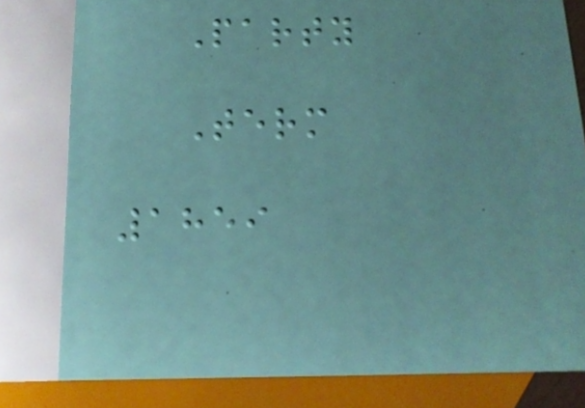Party
Term
1859
